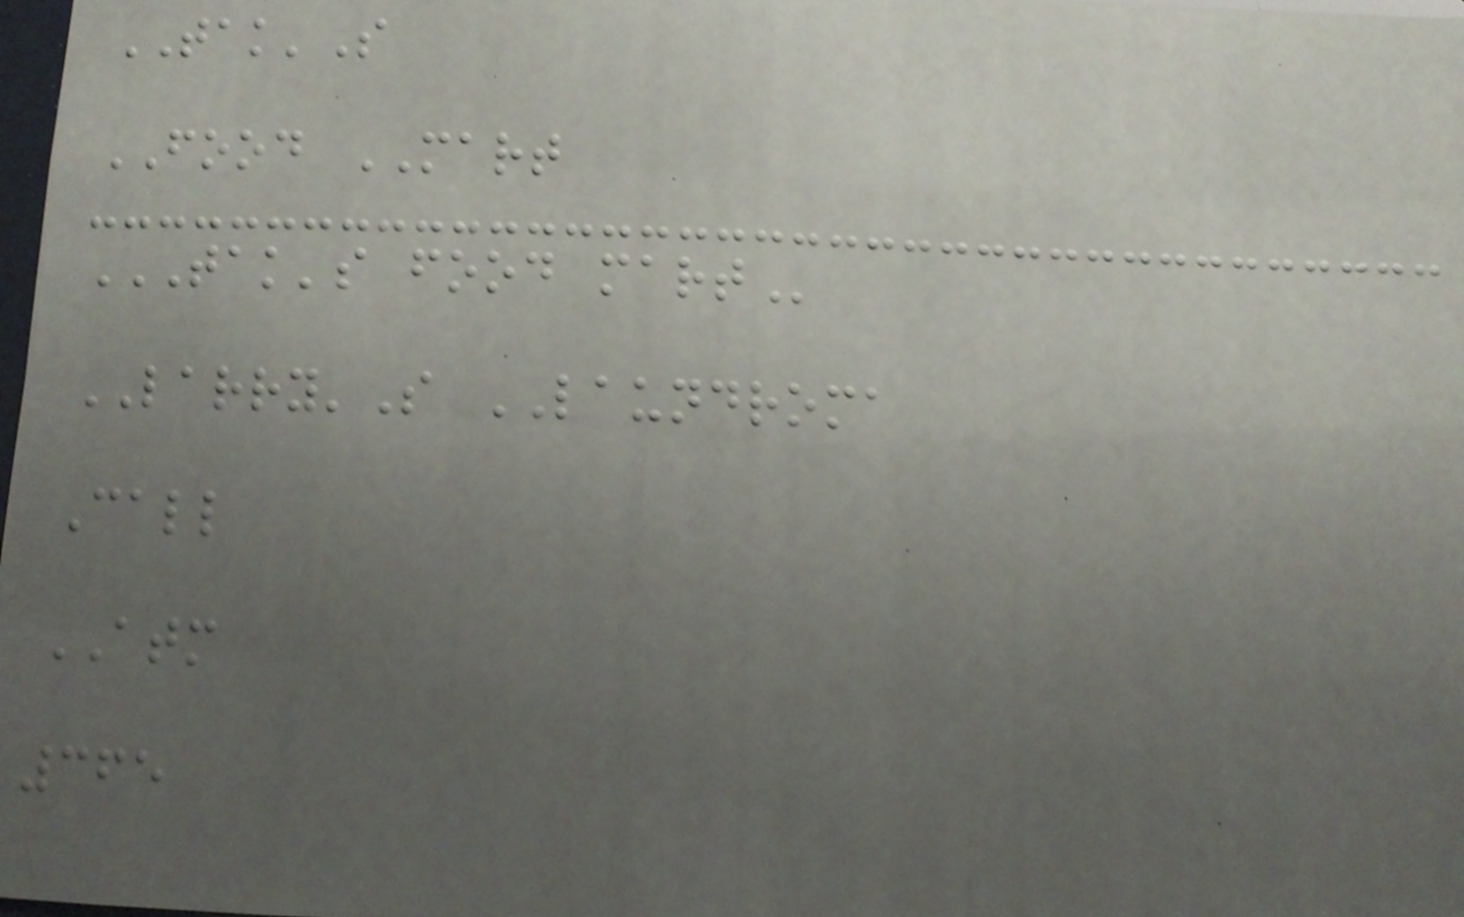TAK'S
FOOD MART
TAK'S FOOD MART
LARRY'S LAUNDROMA
Call
ATM
365
